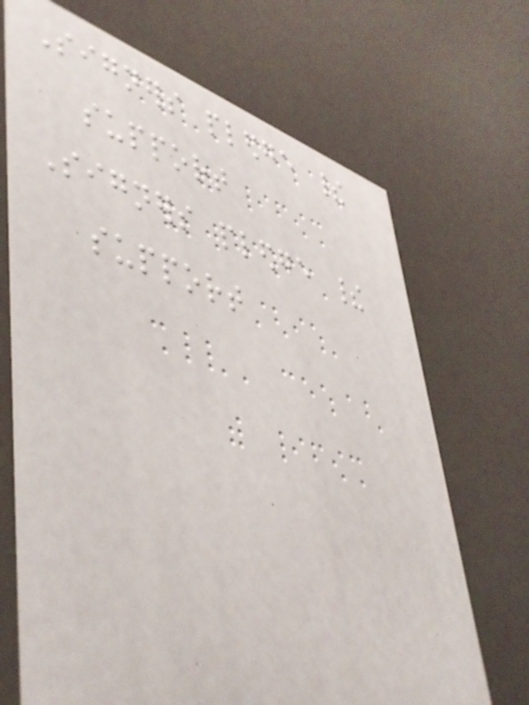Signers pledge their
support
Signers pledge their
support
